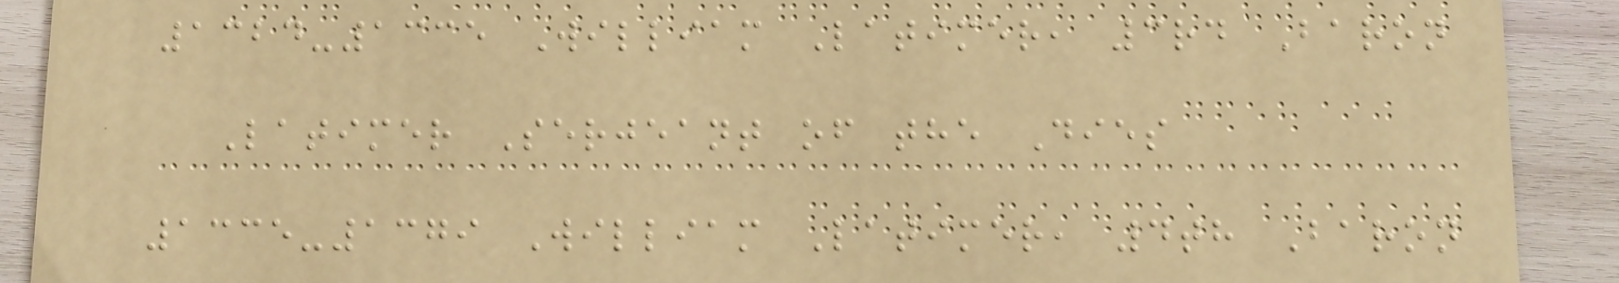1324-1335 William Latimer, 3rd Baron
Latimer Serjeant of the Dies
1335-1379 William Latimer, 4th Baron
